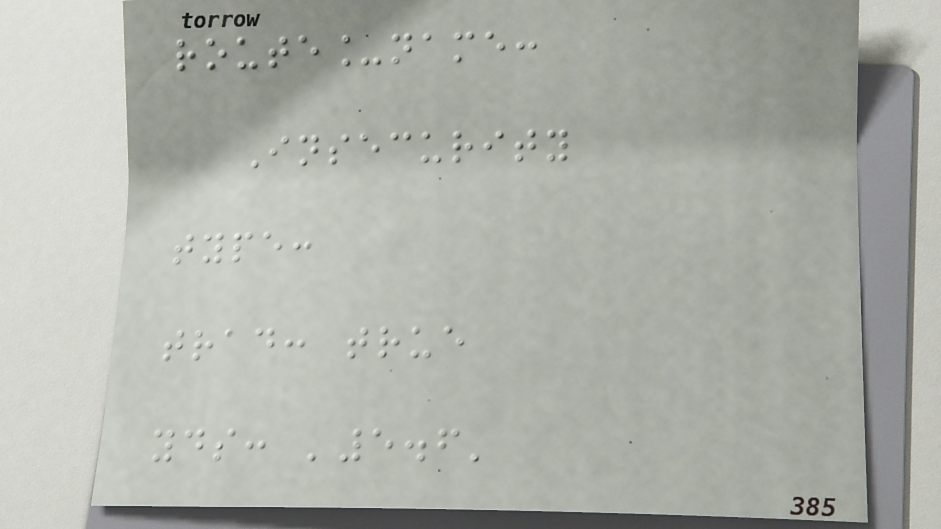route_name:
Insecurity
type:
trad: true
yds: '5.6'
